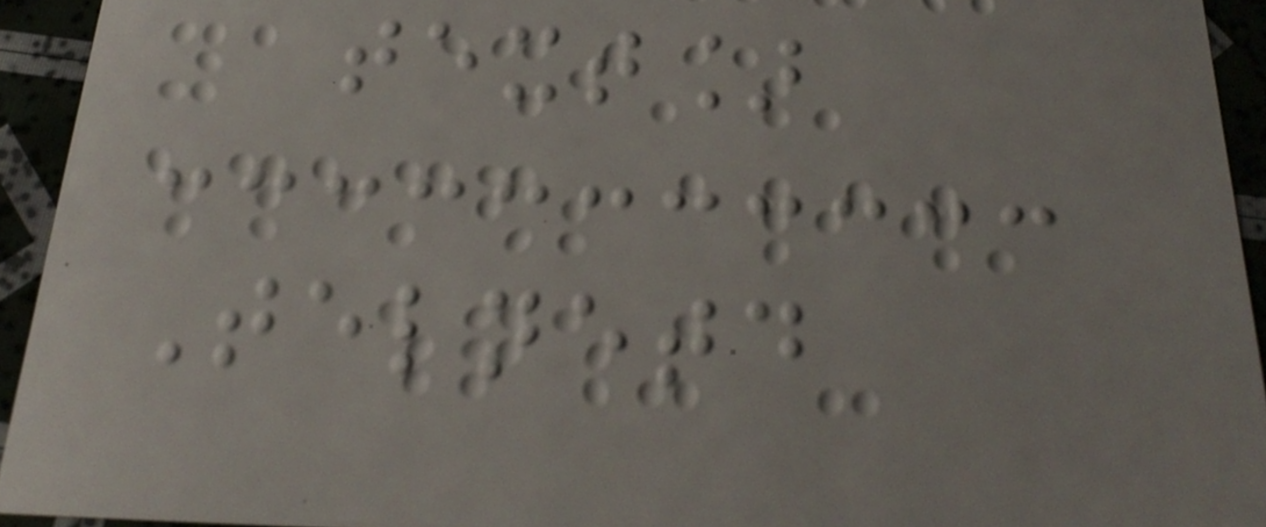text]
Telnetd
